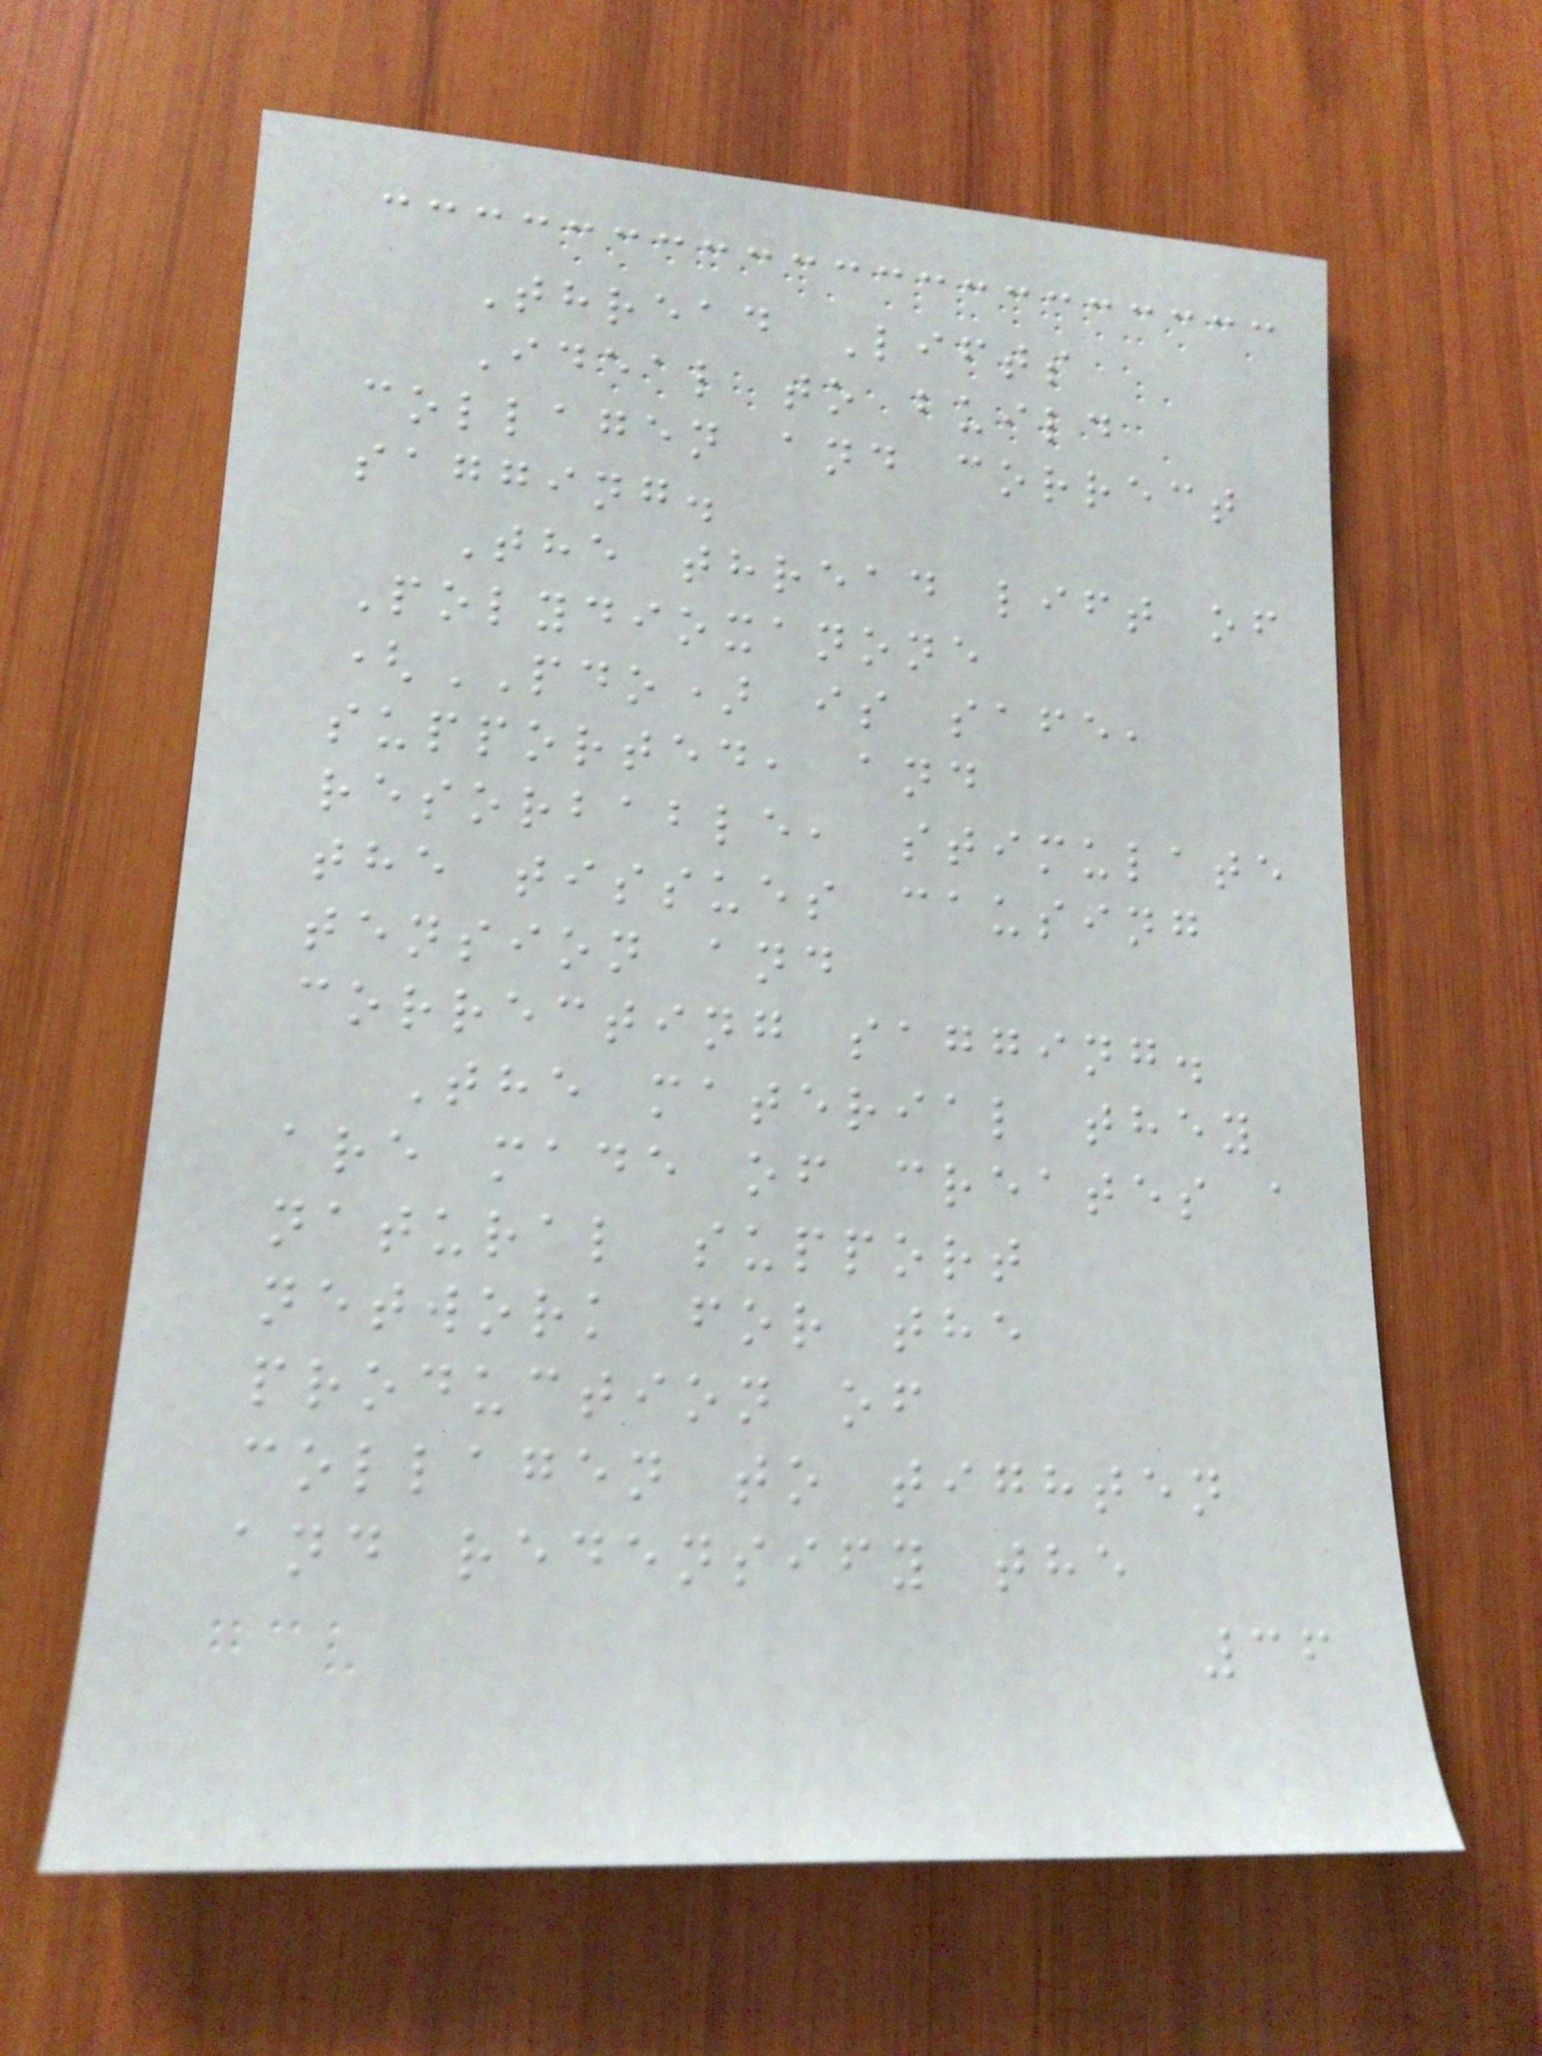Thread Lifts
Ideal to build
collagen and correct
sagging.
The thread lift of
Polydioxanone
(PDO) is safe,
supported, and
resorbable, stimulate
the tissues causing
tension and
correcting sagging.
The material they
are made of creates a
natural support
network for the
production of
collagen to tighten
and redensify the
36
